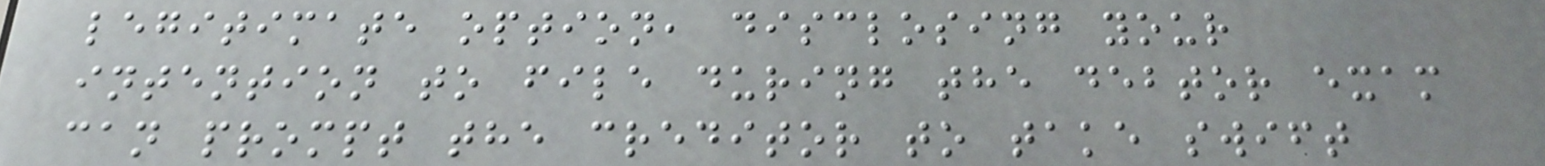legitimate option, disclosing your
intention to file during the debtor exam
can prompt the creditor to take swift
